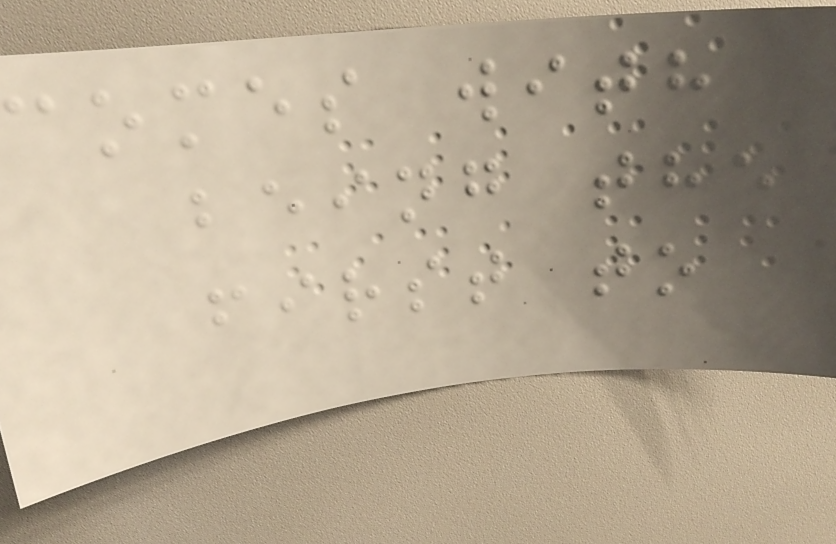comes with
being the
first to
